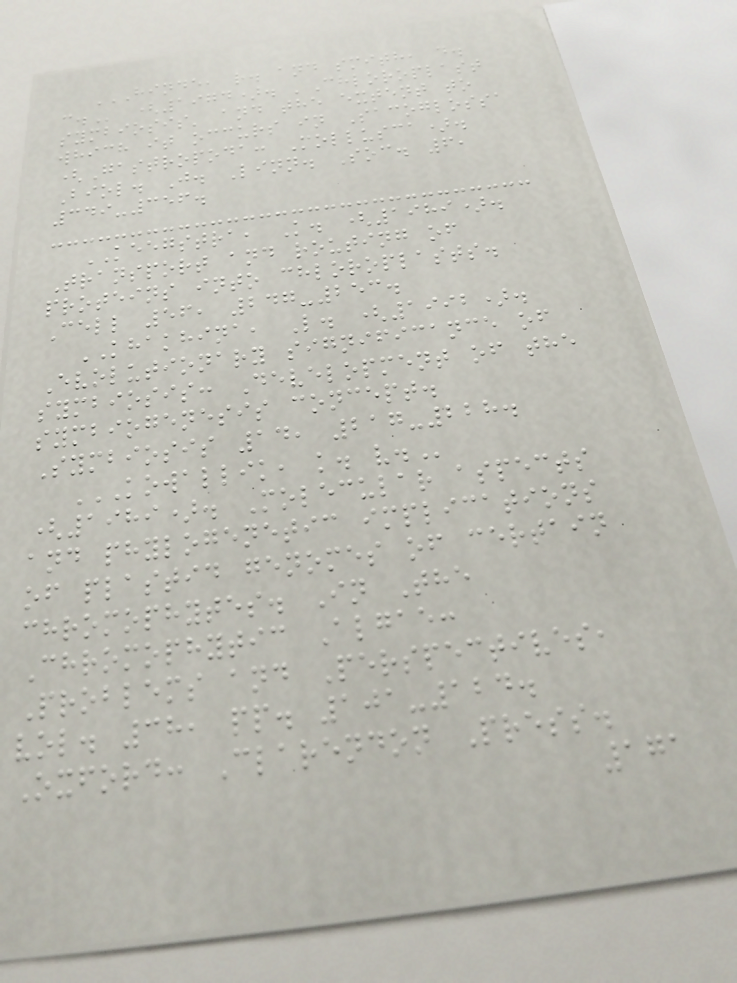HINDE, R. AND SMITH, D.
C. (1974). 'Chloroplast
symbiosis' and the extent to
which it occurs in Sacoglossa
(Gastropoda: Mollusca).
Biol. J. Linn. Soc. 6,
349-356.
KEEGSTRA, K. (1989).
Transport and routing of
proteins into chloroplasts.
Cell 56, 247-253.
KHAKHINA, L. (1992).
Evolutionary significance of
symbiosis: Development of the
symbiogenesis concept.
Symbiosis 14, 217-228.
KOWALLIK, K. V.
(1989). Molecular aspects
and phylogenetic implications
of plastid genomes of certain
chromophytes. In The
Chromophytic Algae:
Problems and Perspectives,
vol. 38, pp. 101-124.
Oxford: Clarendon Press.
171
